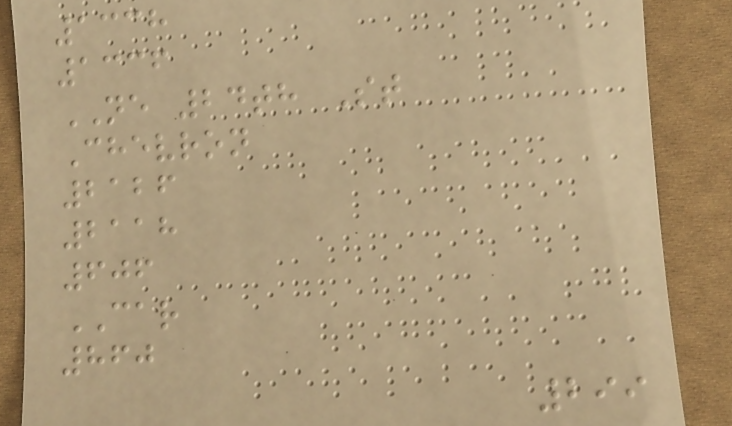1338
1336
NE 24th St
Chevron
2126
2118
606
CAR
860
299
